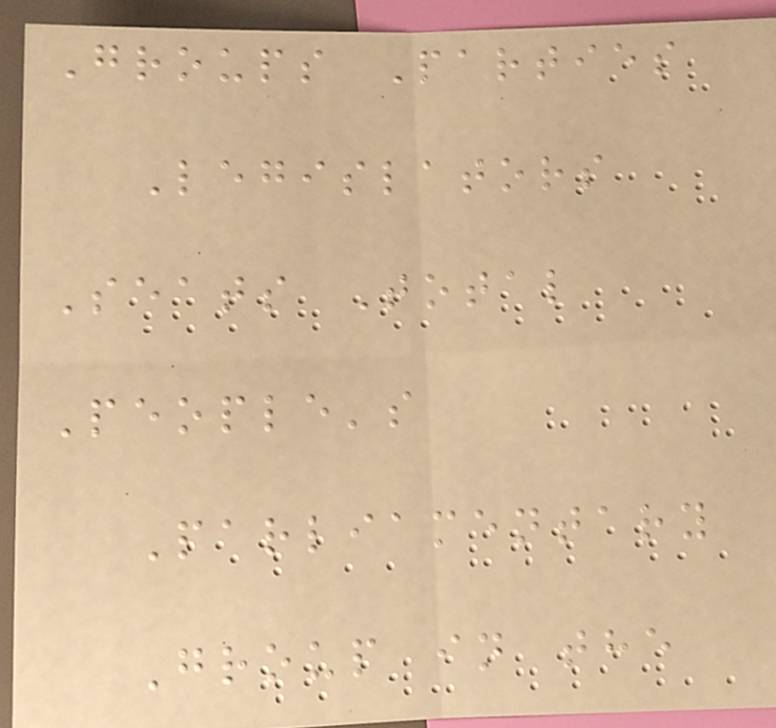Groups Parties
Legislators
Seats Total
People's
Parliamentary
Group in the
